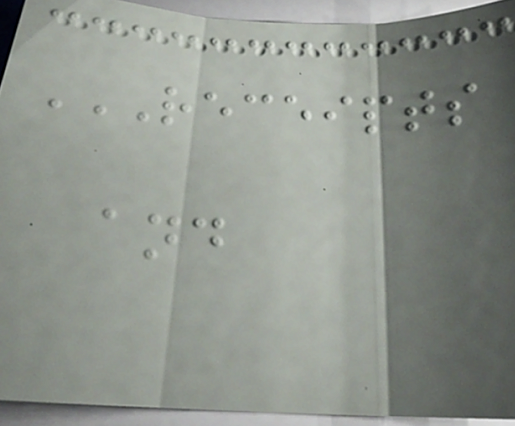RECEIPTS
AND
